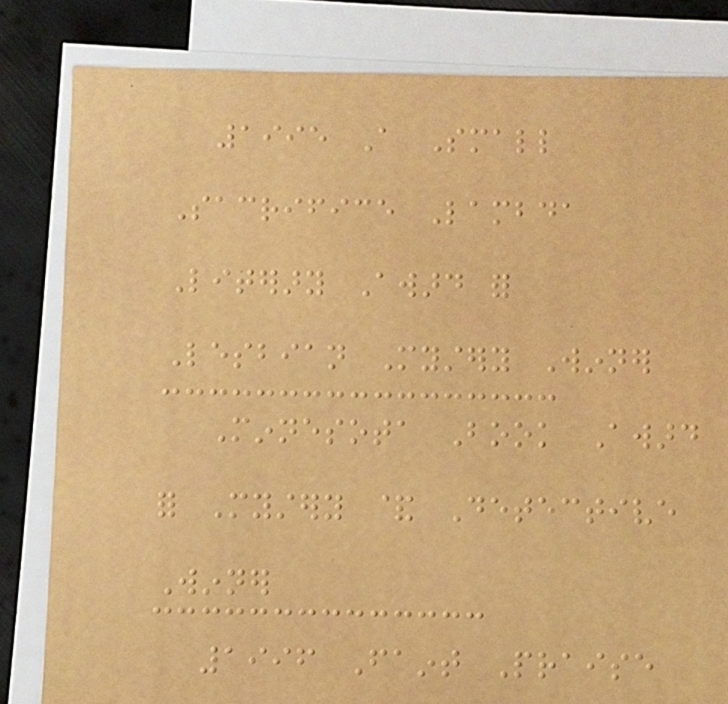1995 A Small
Sacrifice Lambda
Literary Award for
Lesbian Mystery Winner
Minnesota Book Award
for Mystery & Detective
Winner
1996 Faint Praise
